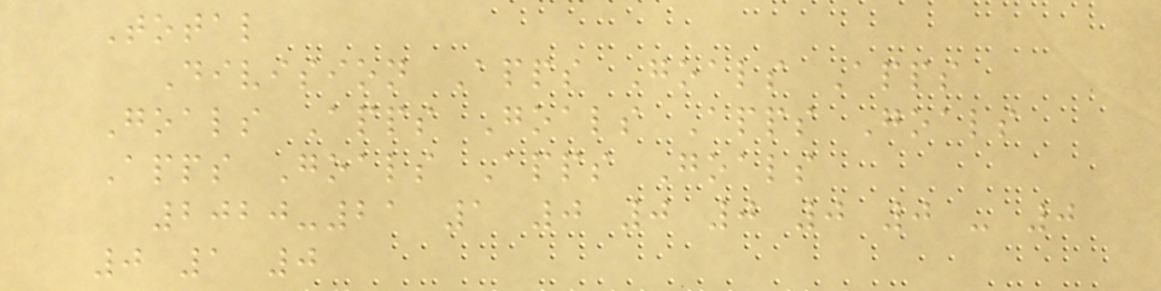Total
Division Apps Goals Apps
Goals Apps Goals Apps Goals
Apps Goals Apps Goals
2020-21 1 0 0 0 0 0 - 0
0 1 0
